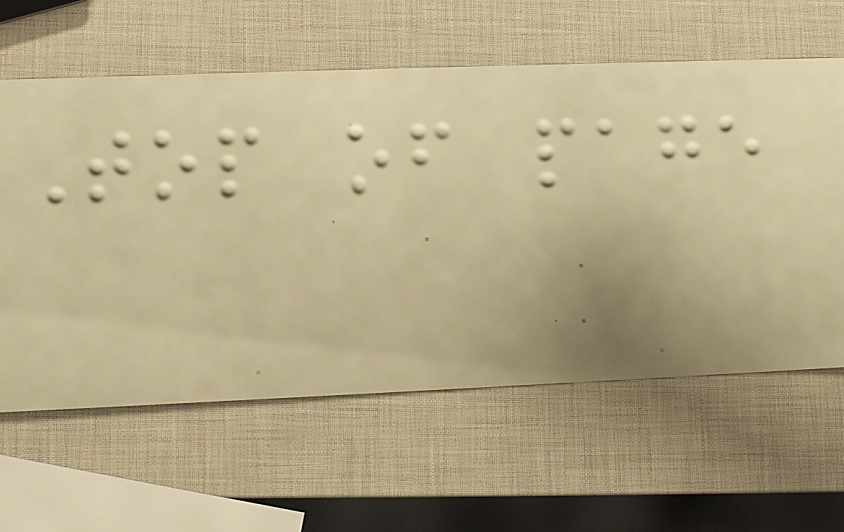Top of page
